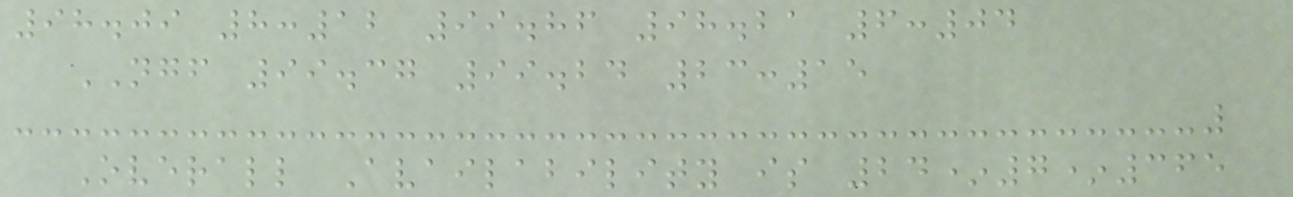98.09 8:12 99.86 98.21 6:04
NGF 99.37 99.24 23:15
Overall Availability is 24*7*365
